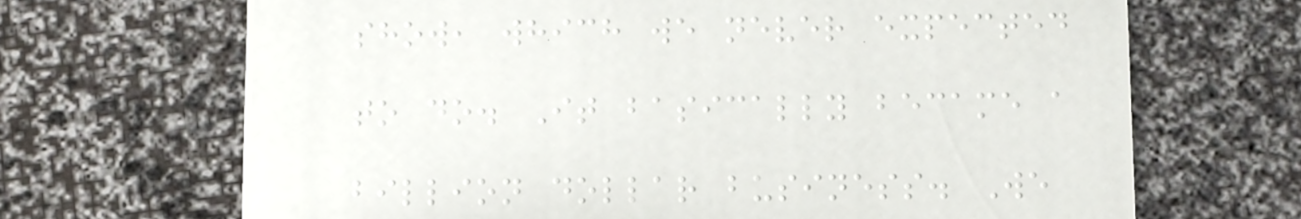show, which we never expected
to do. It basically became a
billion dollar business. We
